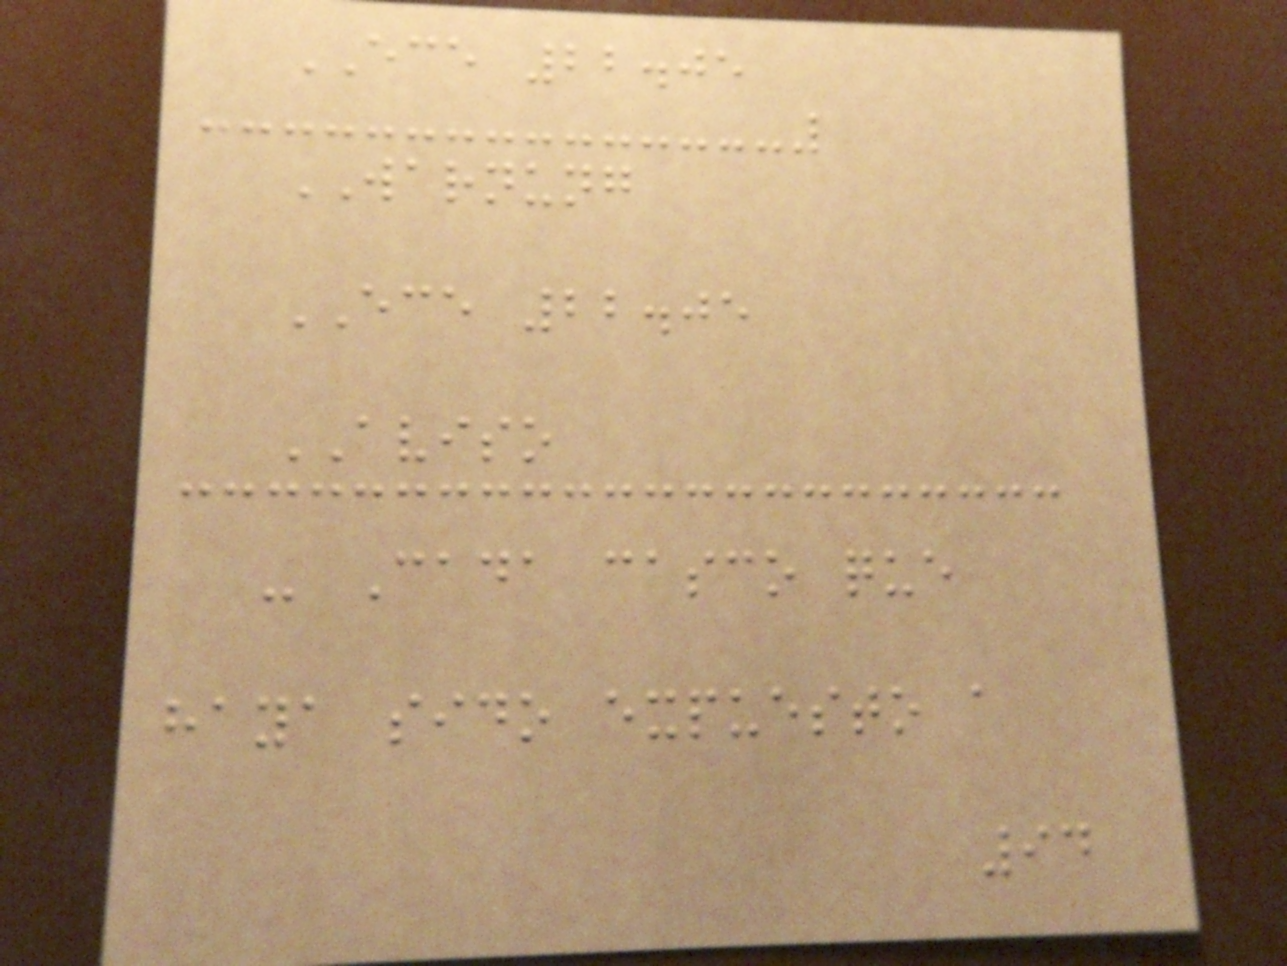ECE 22.05
WARNUNG
ECE 22.05
AVISO
- Cada casco que
haya sido expuesto a
94
